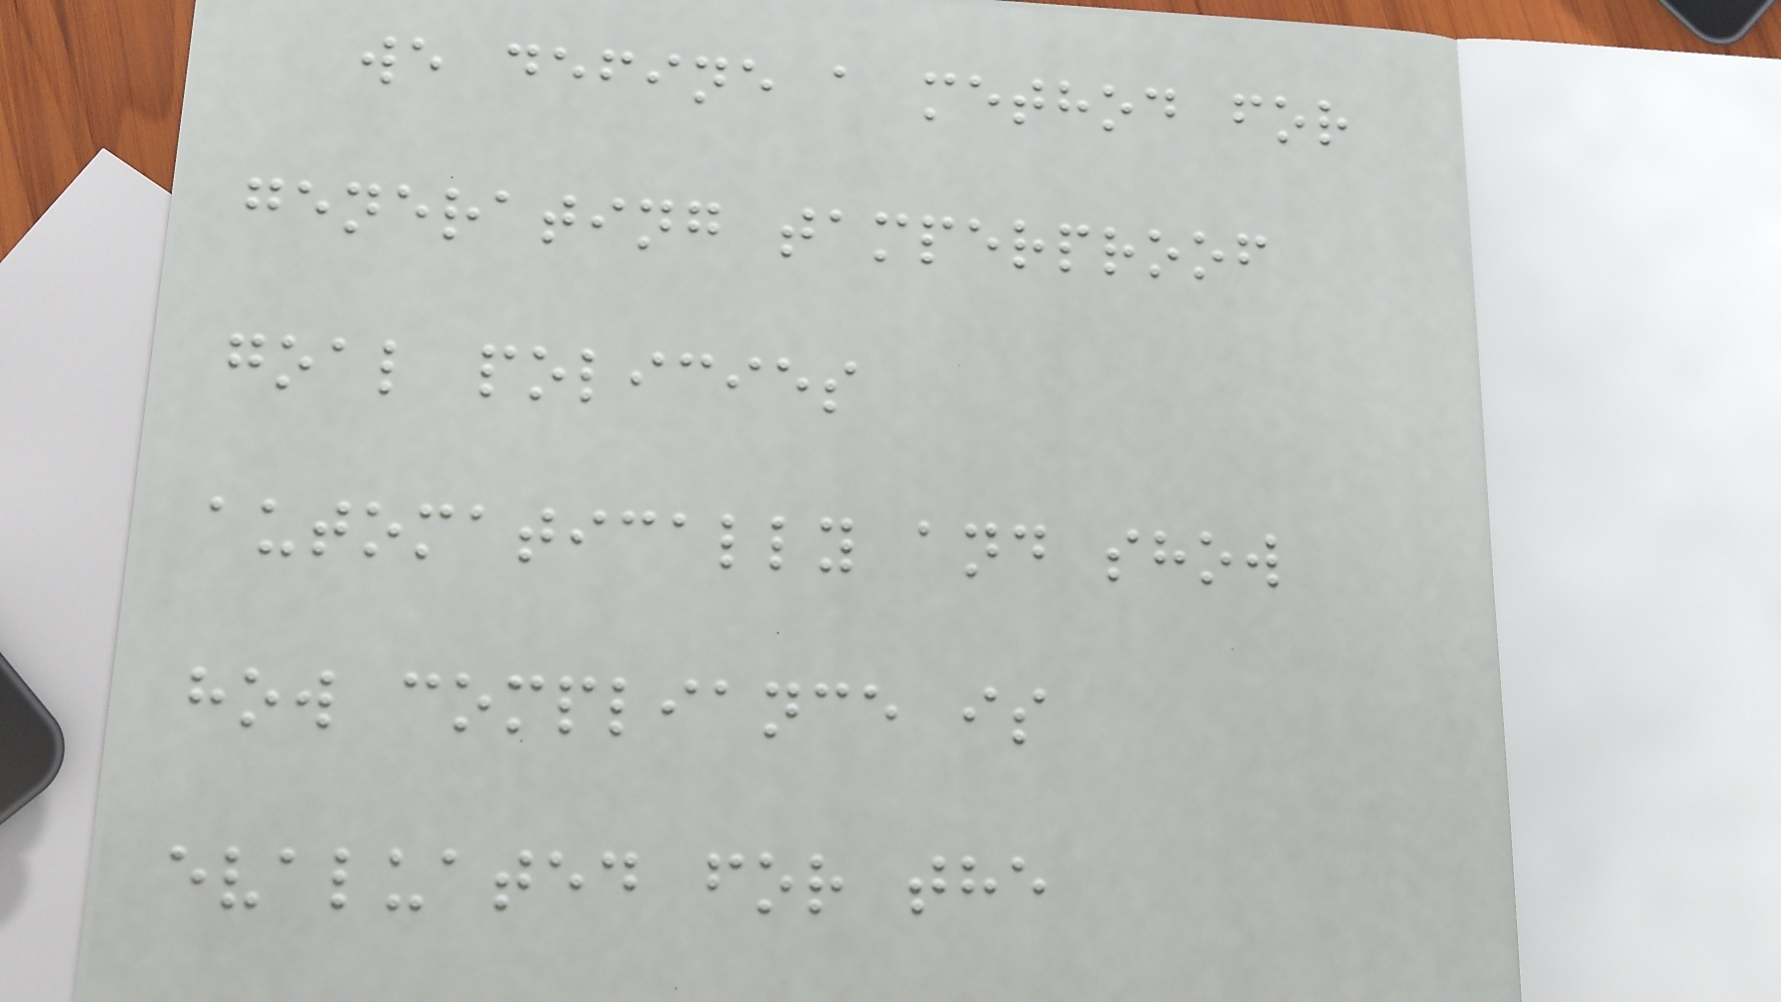we define a method for
generating tamperproof
goal policies
automatically and show
how compliance is
evaluated for the
